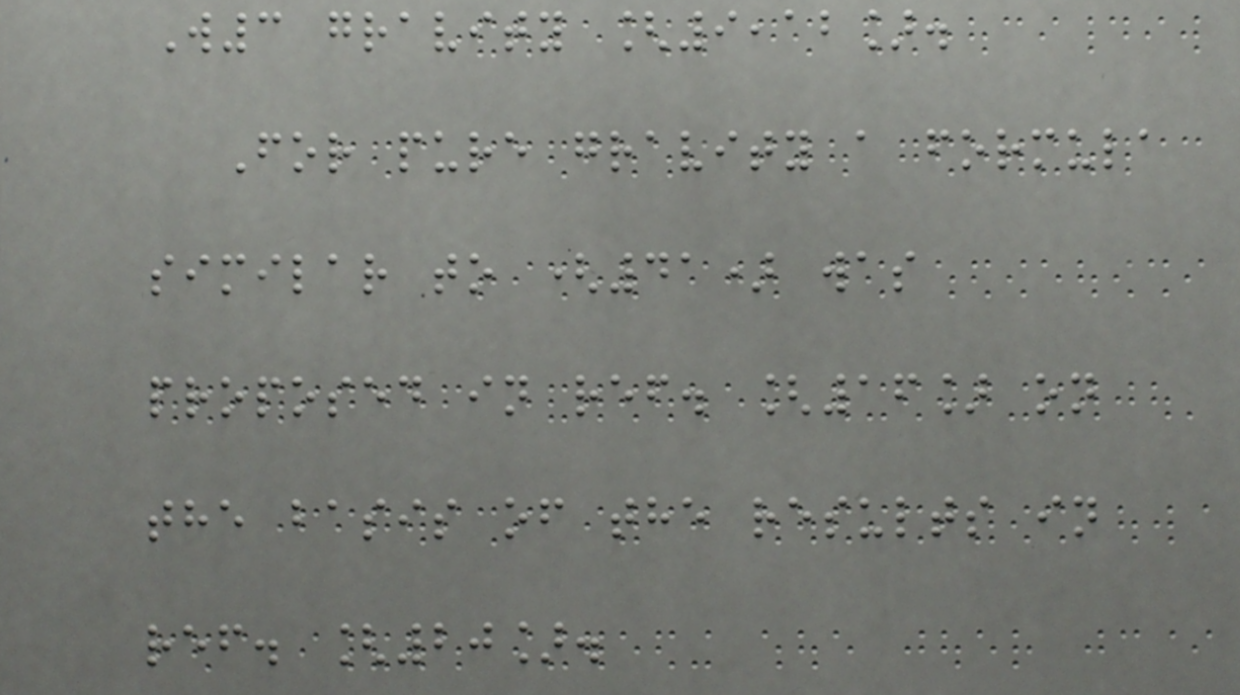W3 gravity [9,12].
For pure gravity a formula
similar to (41) was
proposed in ref. [16] on
the basis of the results in
ref. [20].
